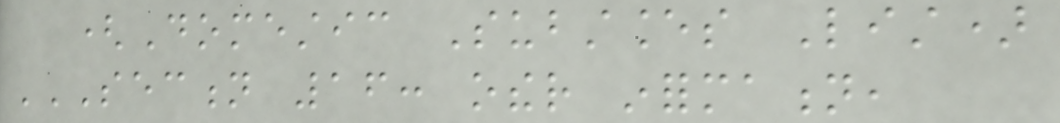(Domestic Substances List)
SECTION 16: OTHER INFORMATION,
